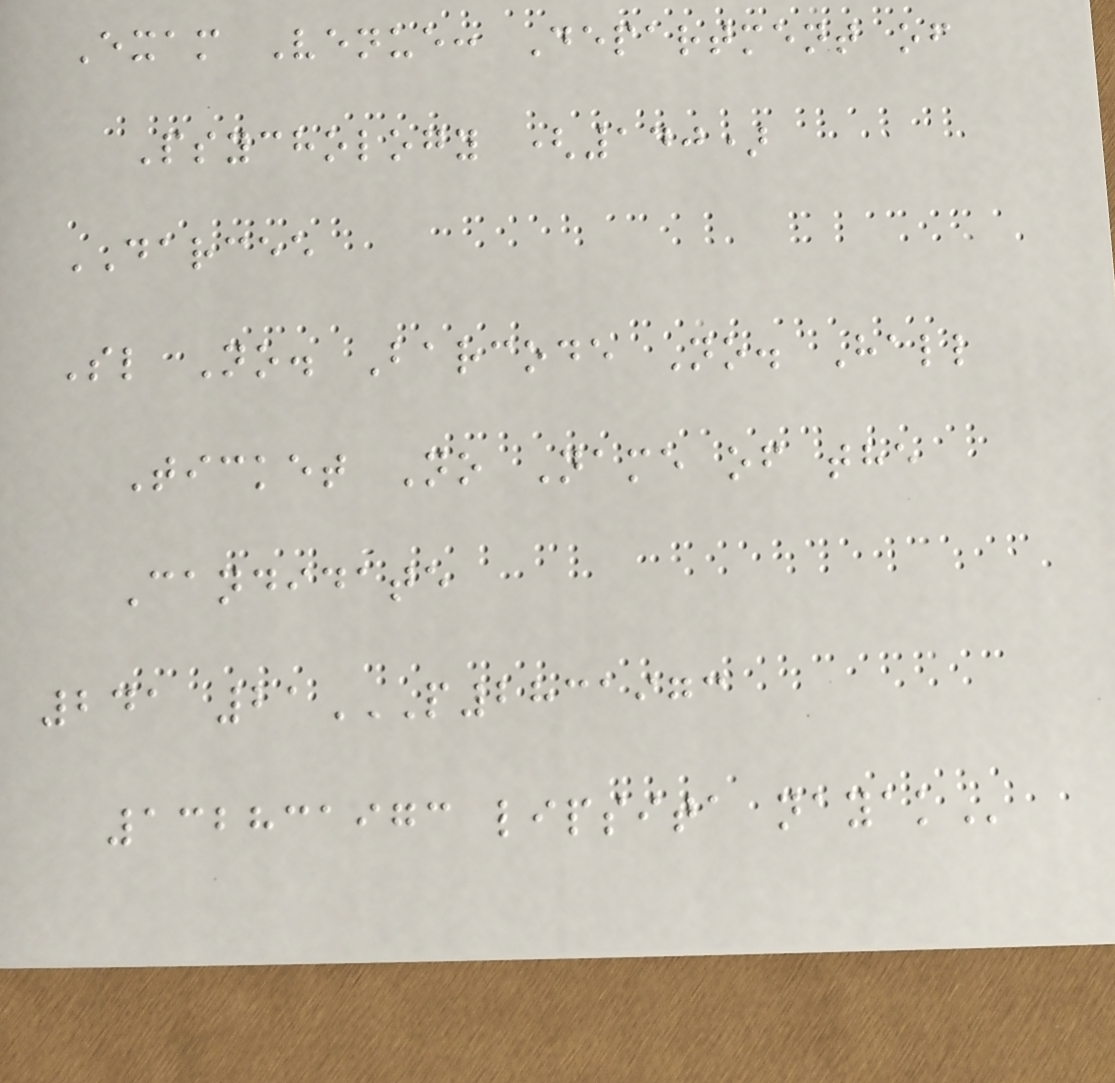Exam Venue: Department of
Psychology (140)
DARCEE
Sl No. Barcode No. Hall
Ticket No Name of the
Candidate
241 21P2831973
132831973 LIPSITA NAYAK
